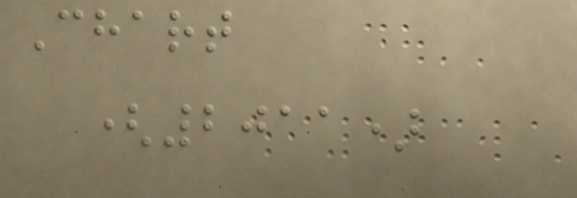Chart
(2011)
